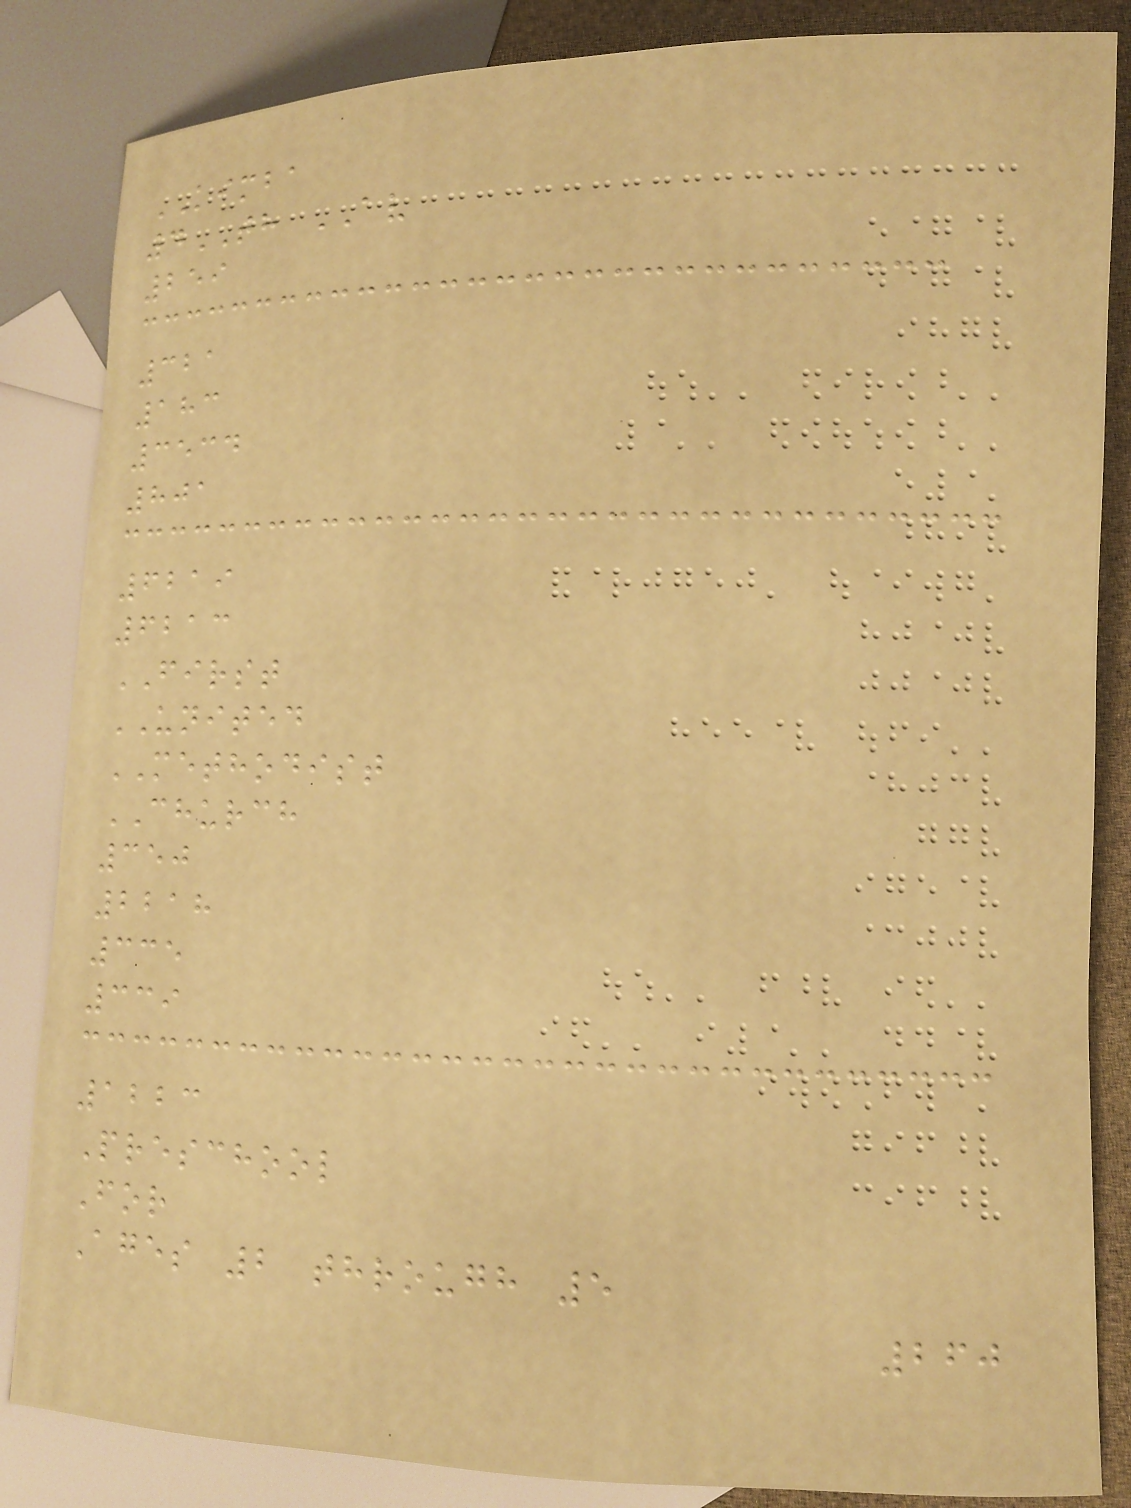KIMBA
4TH AV
259
321
183
3534
801
6219
6213
FIRST
UNITED
METHODIST
CHURCH
350
2218
335
339
1223
Preschool
For
Ages 2 through 5
260
